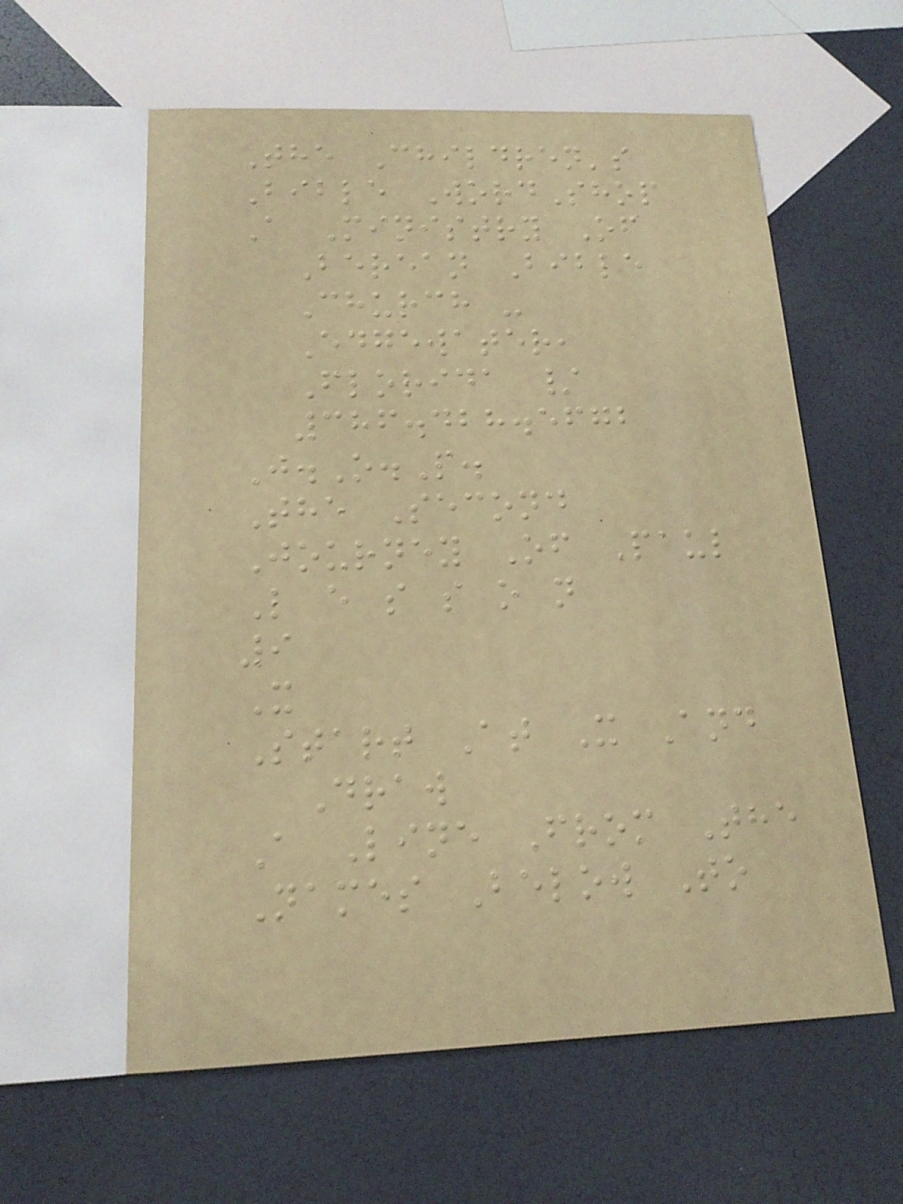The Children's
Bible WordShop
A Ministry Of
Berean Bible
Church -
Edgewater,
Florida /
386.428.5672
J.O.P.
The Second
Journey Of Paul
L e s s o n
9
X
Start At X And
Draw
A Line From The
Names Below To
